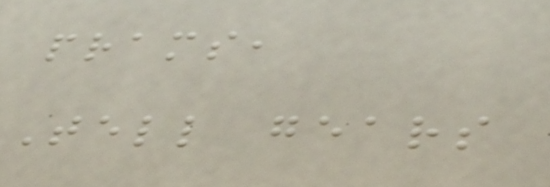prams,
Tell gears
